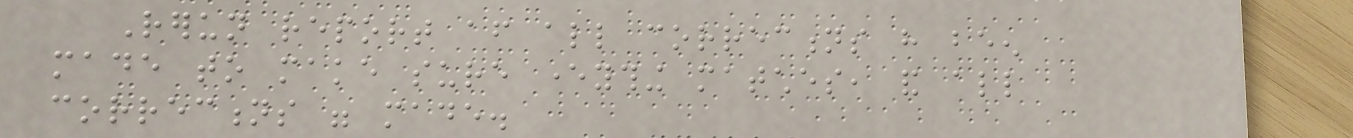Rerun report after all corrections have been
made to make sure everything matches, and all
corrections were made.
